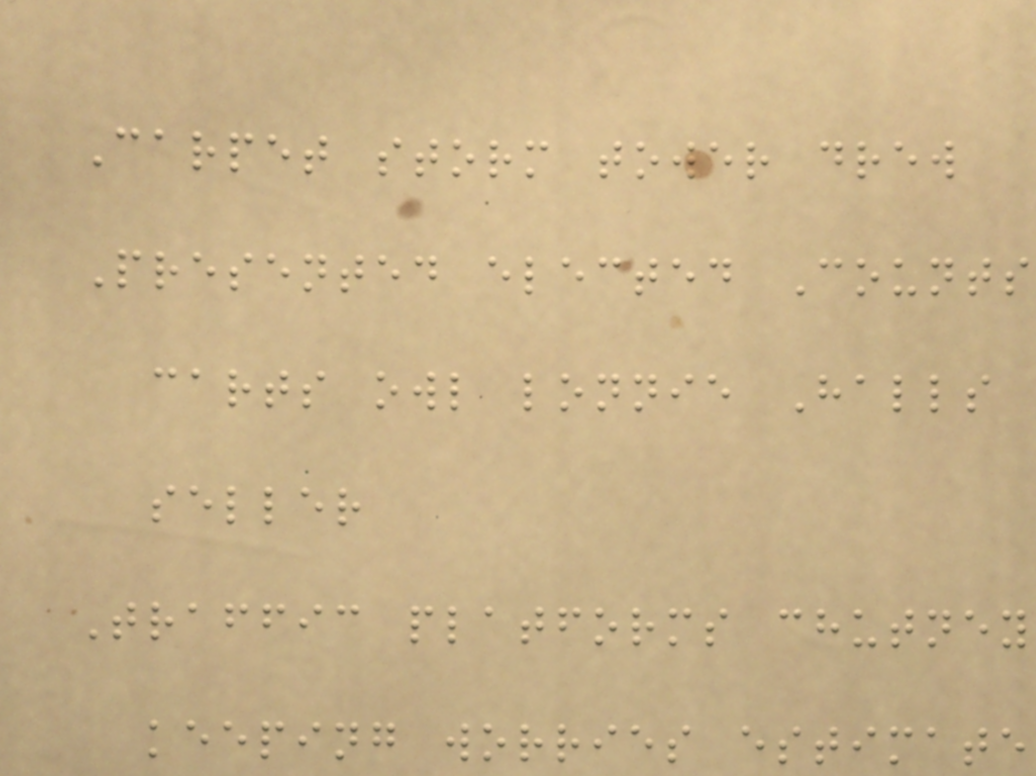Carpet storm tower drew
Presented elected Counts
carts owl lonnie Halls
seller
Traffic platforms chutney
keeping worries estimate
